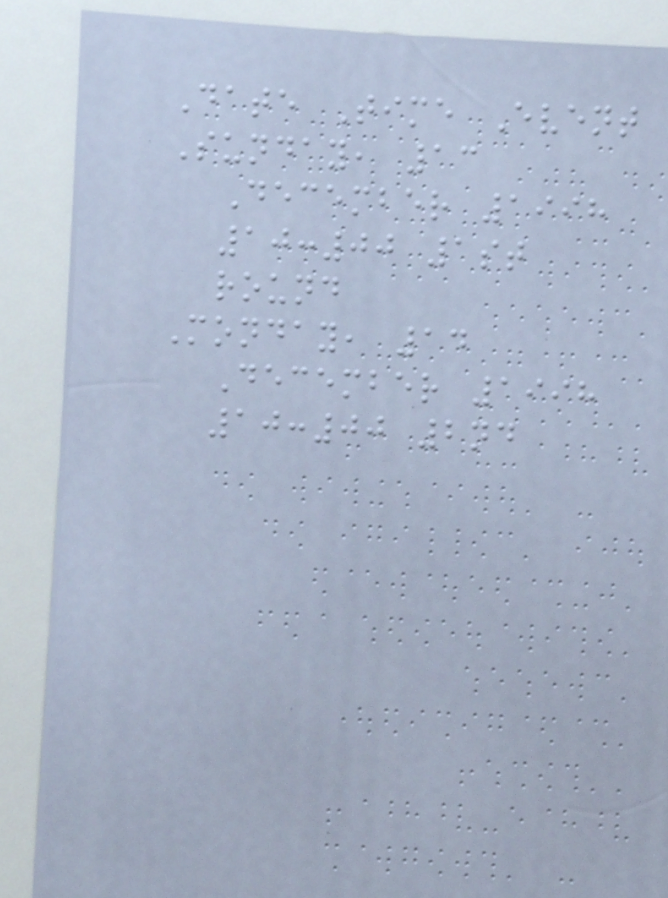Date Time Event
Sunday, 13
December 1998
10:00 1st
round
Monday, 14
December 1998
10:00 2nd
